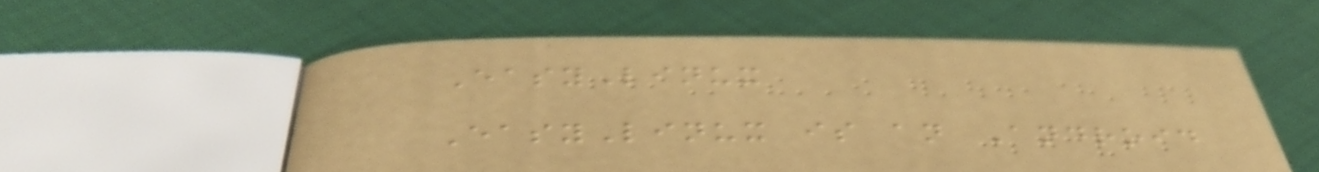EasyLinux
EasyLinux is an Android
